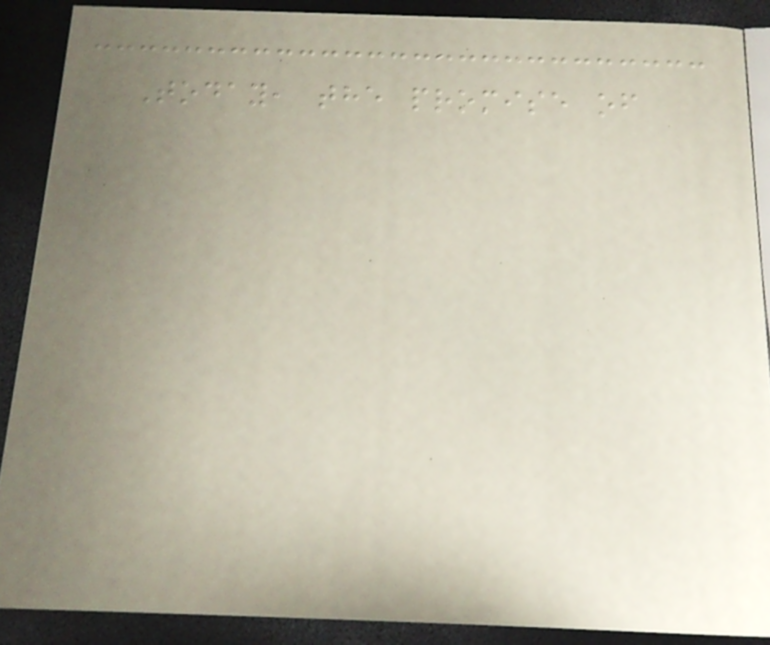Today, the promise of
